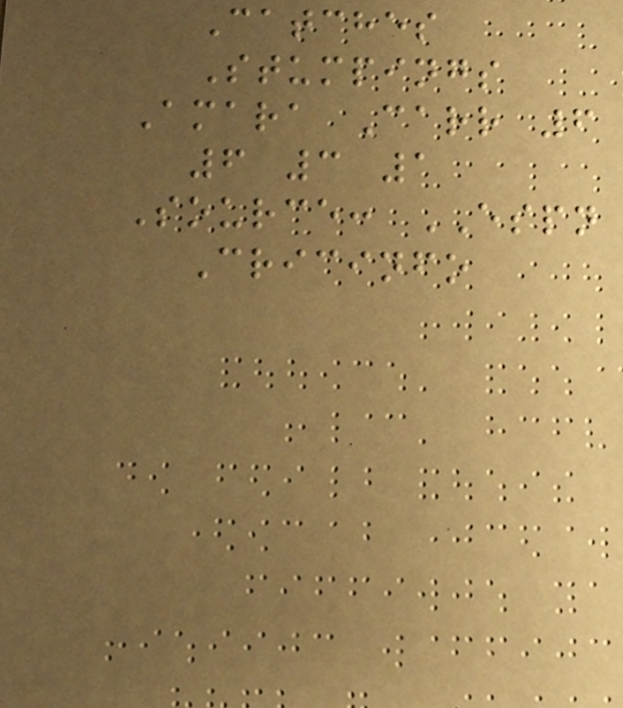Catches
Stumpings
Amara Carr 6
6 3 1
Source: ESPN
Cricinfo
